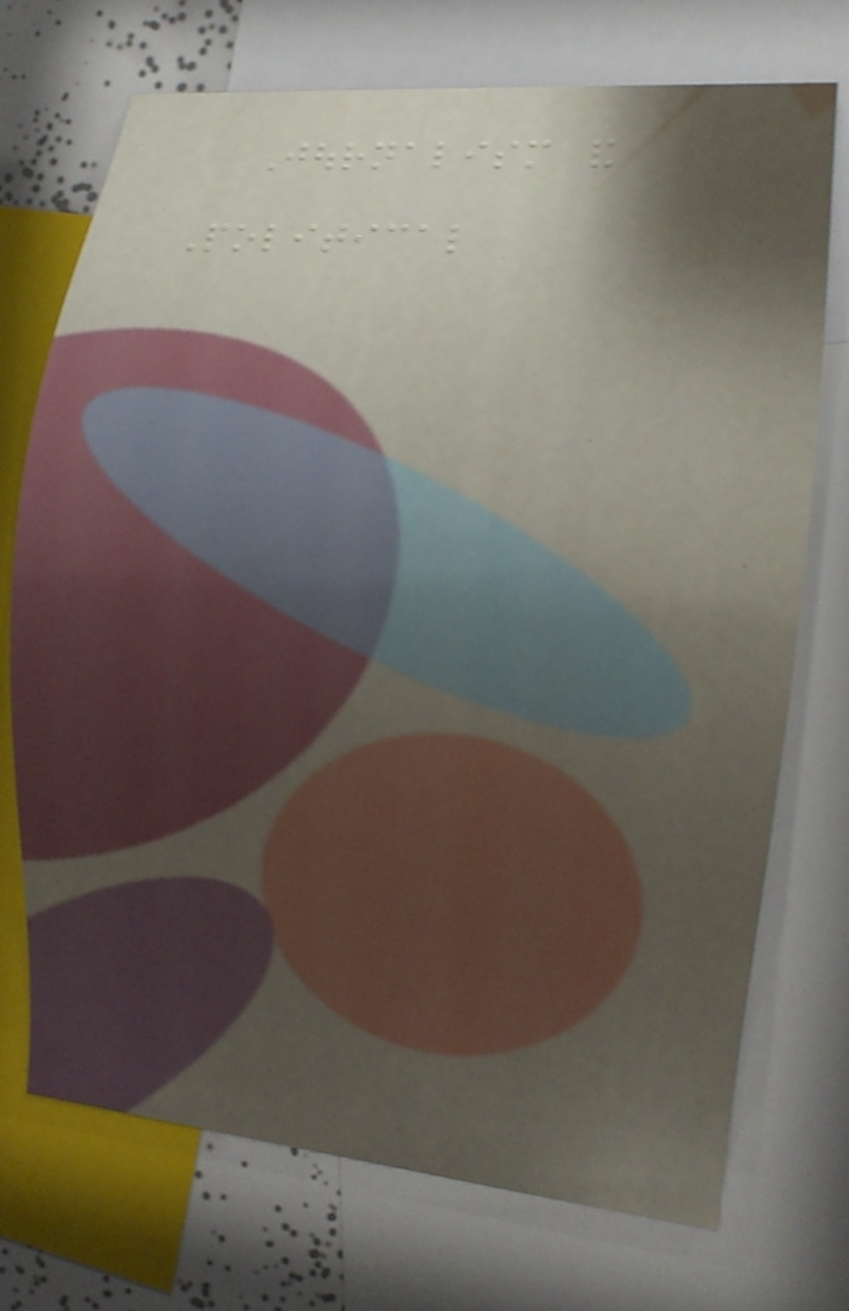Journalism and
Political
